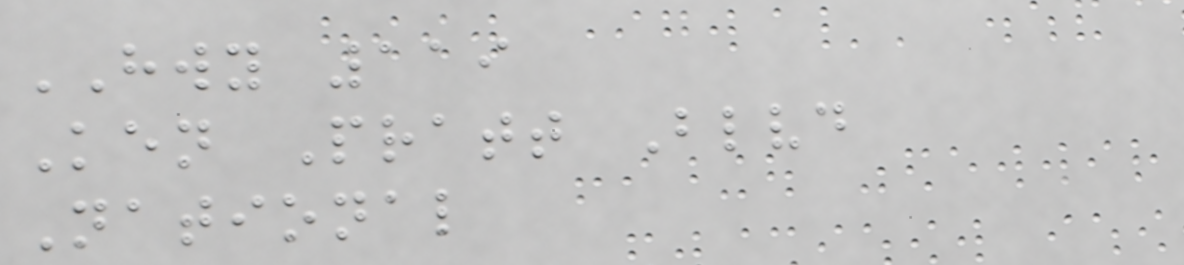HWY 119
Ken Pratt Blvd
National
